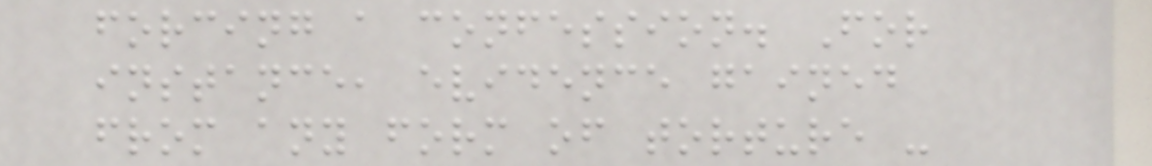forcing a confession. For
instance, evidence gained
from any form of torture -
